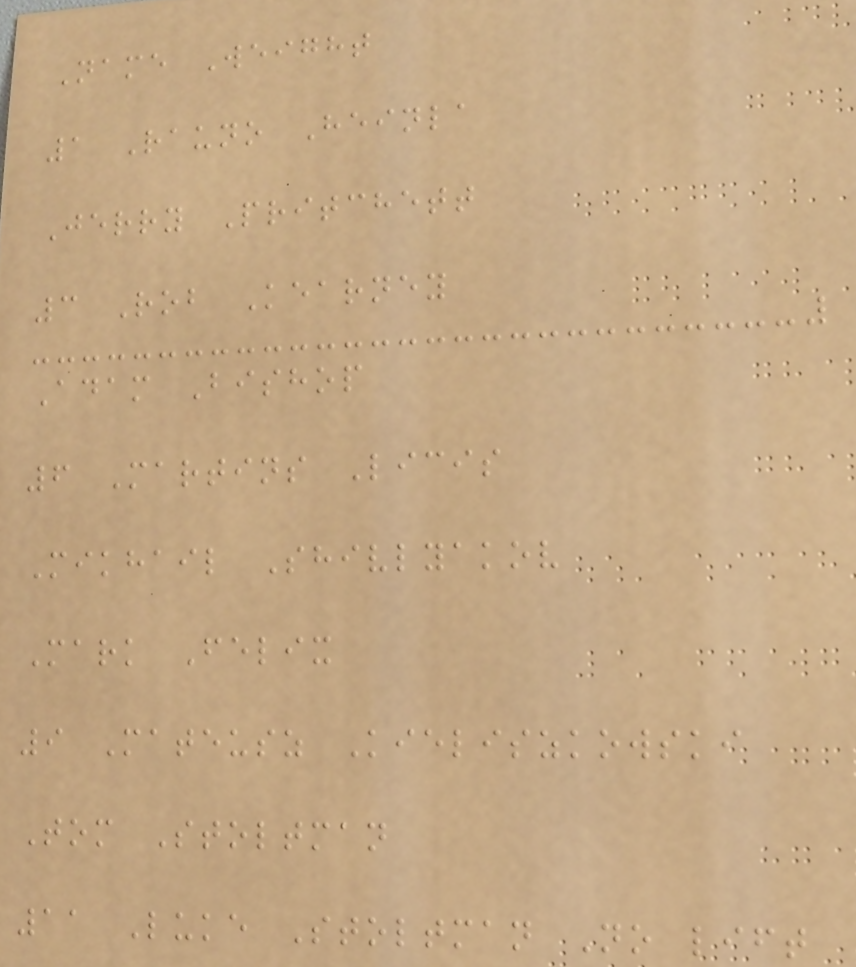Name Weight
1 Rauno Heinla
Jerry Pritchett
3 Rob Kearney
Adam Bishop
6 Martins Licis
Mikhail Shivlyakov
Mark Felix
9 Mateusz Kieliszkowski
Tom Stoltman
11 Luke Stoltman No lift
